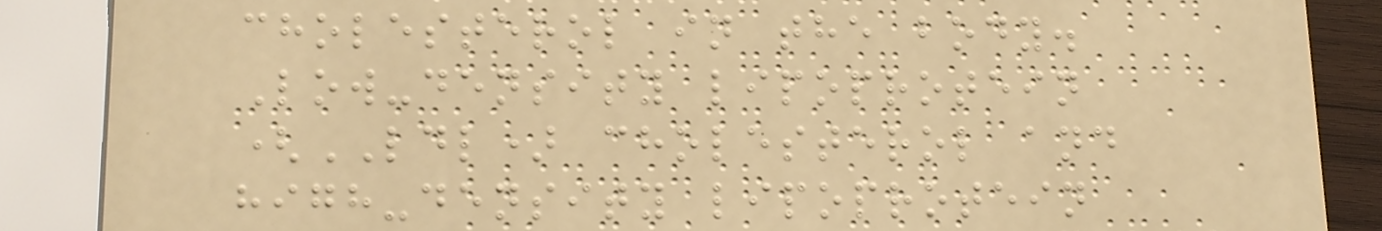cholesterol in the body.
Low-density lipoprotein
(LDL) cholesterol and
high-density lipoprotein
